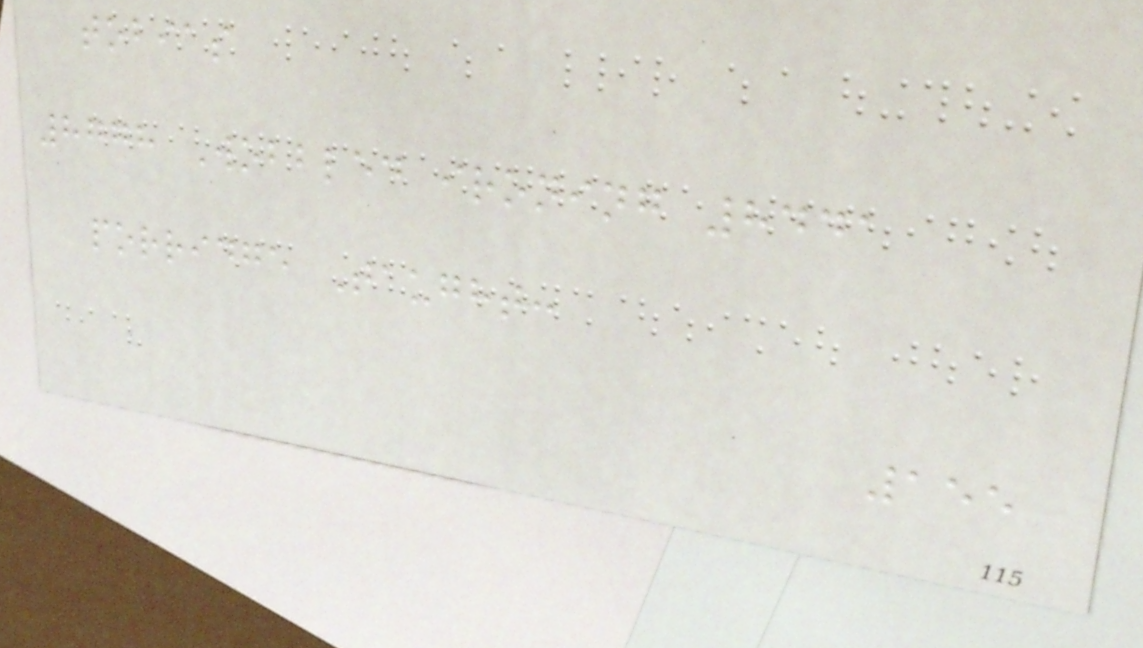tobias
8778 Wobbled ironing 8441
porridge Taught:
155
